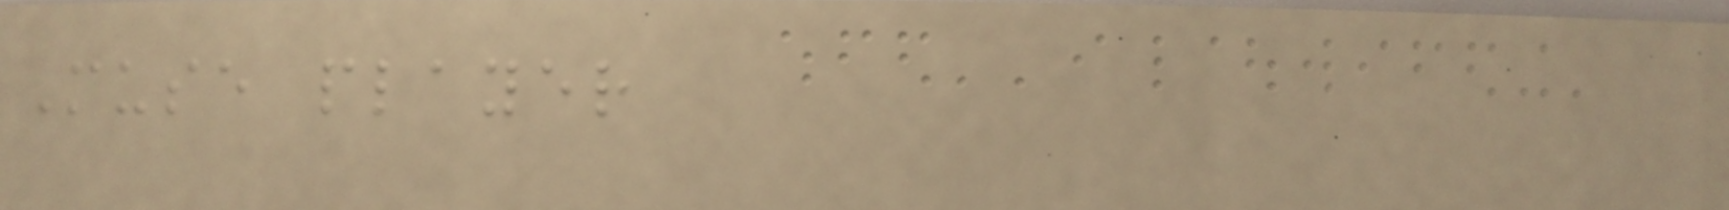Muse player
